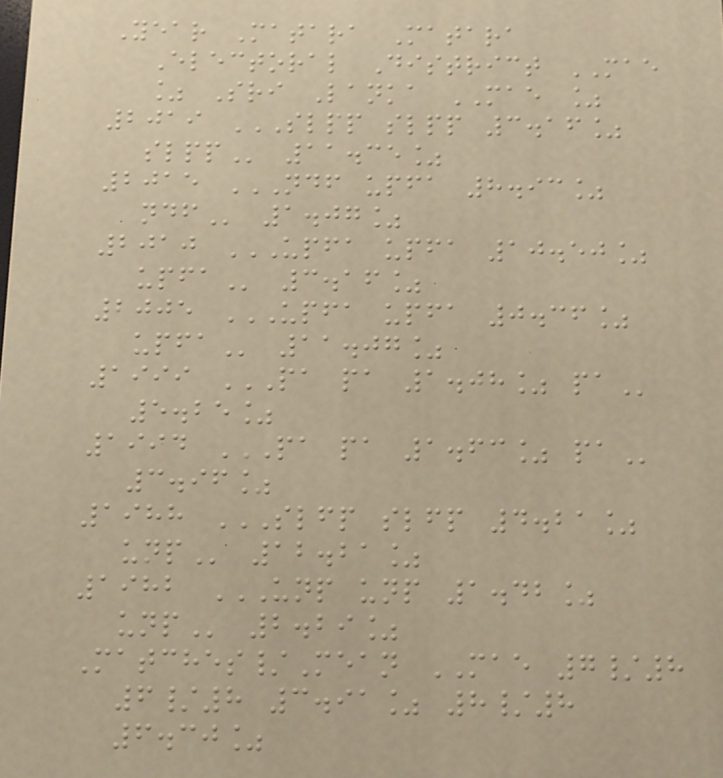Year Matara Matara
Electoral District MAE
% Sri Lanka MAE %
2019 SLPP SLPP 3.16%
SLPP 11.35%
2015 NDF UPFA 8.93%
NDF 1.07%
2010 UPFA UPFA 10.50%
UPFA 3.16%
2005 UPFA UPFA 0.36%
UPFA 11.07%
1999 PA PA 1.08% PA
5.25%
1994 PA PA 1.63% PA
3.96%
1988 SLFP SLFP 4.21%
UNP 12.21%
1982 UNP UNP 1.42%
UNP 2.29%
Matches/Mean MAE 7/8
6/8 3.91% 8/8
6.30%
